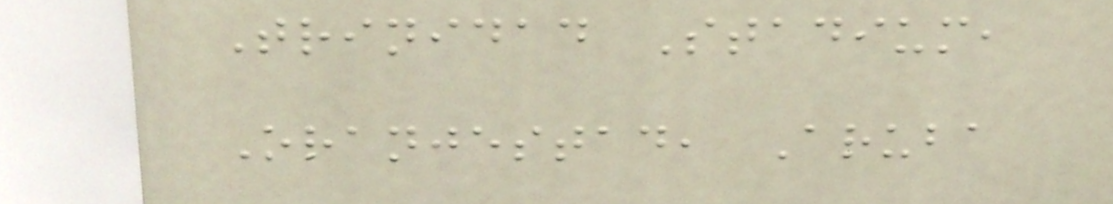Trinidad Stadium,
Oranjestad, Aruba
